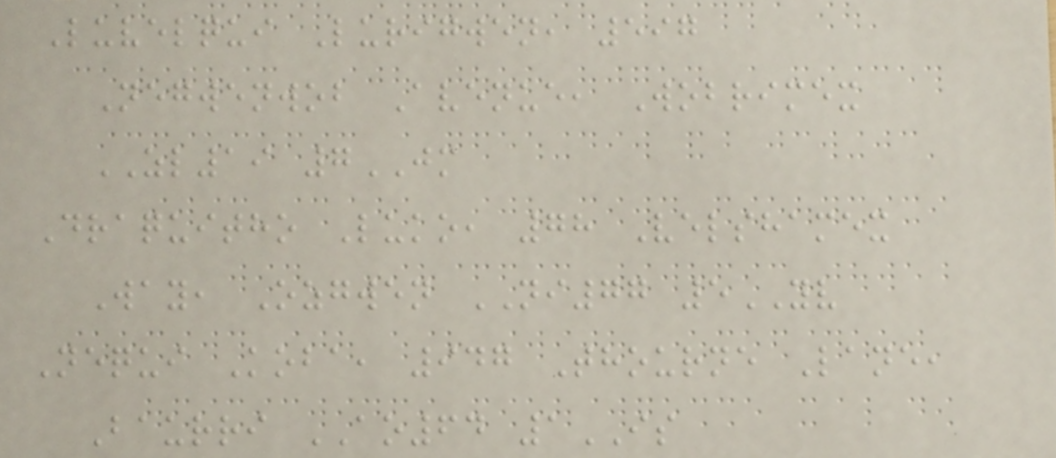Luvelqui Lurigwen, 597
Negwenwob Avenue, Wobrimex
ZL19 7JM
Draquitho Luko, 78 Velshamex
Way, Ozgwen NI77 5YV
Nequi Koba, 947 Thourne Lane,
Baurri AO64 1IS
